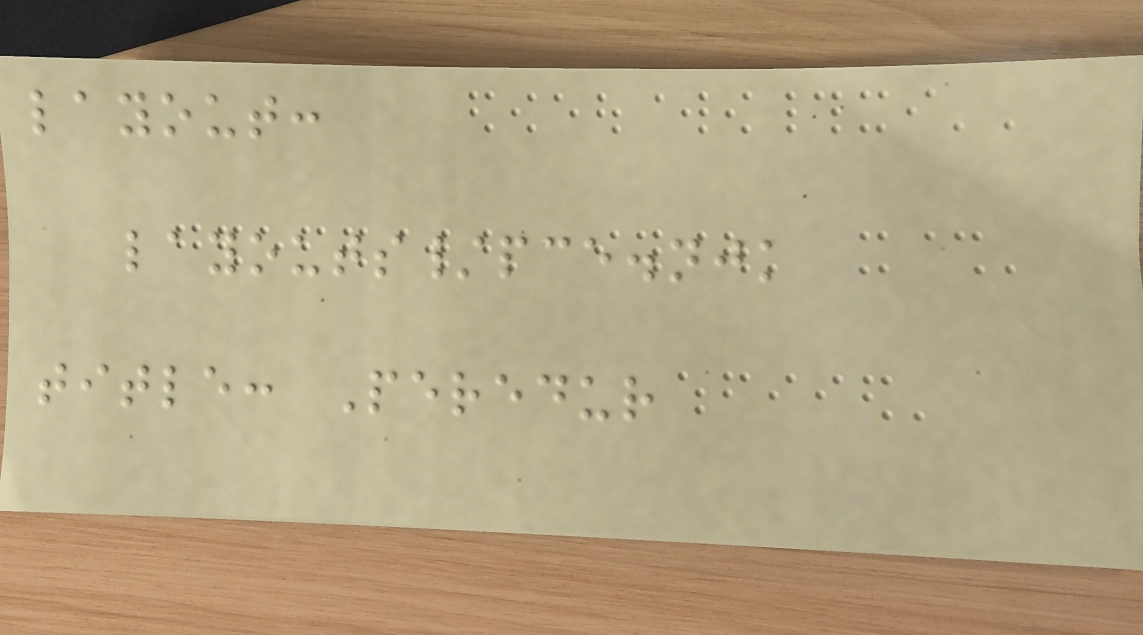layout:
layouts/pce.njk
title: Peredur
